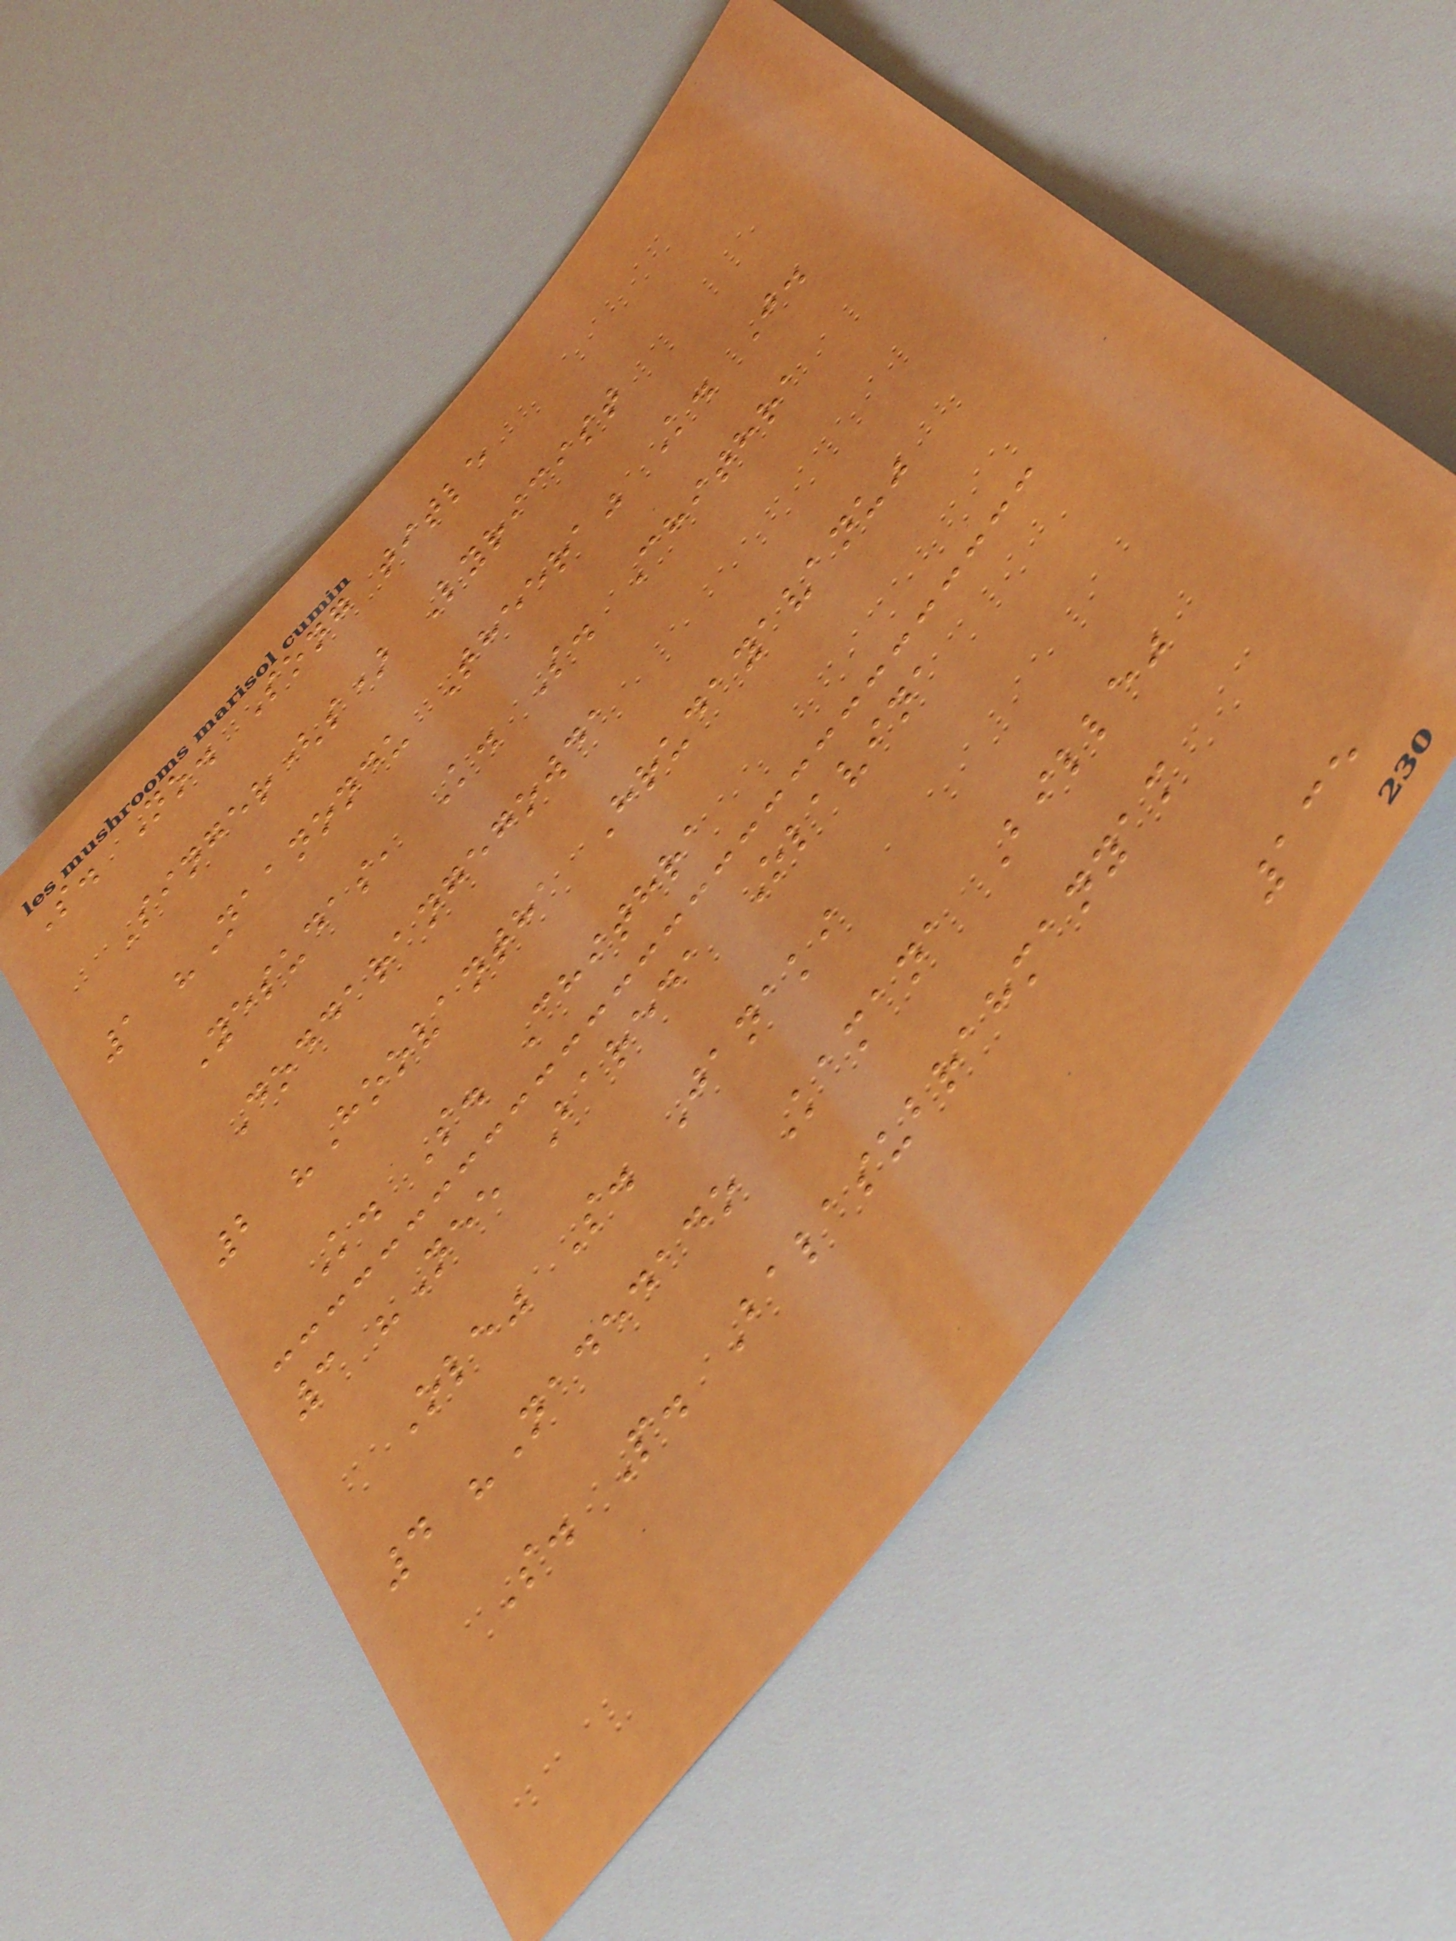S. No. Song title
Singer(s) Lyricist
1 "Naanondu Theera" K. J.
Yesudas, K. S. Chithra
Doddarangegowda
2 "Hoovantha Hrudayavanu"
K. S. Chithra
3 "Nee Bareda Olavina
Ole" S. Janaki
4 "Nadedado Kamana Bille"
S. P. Balasubrahmanyam
135
